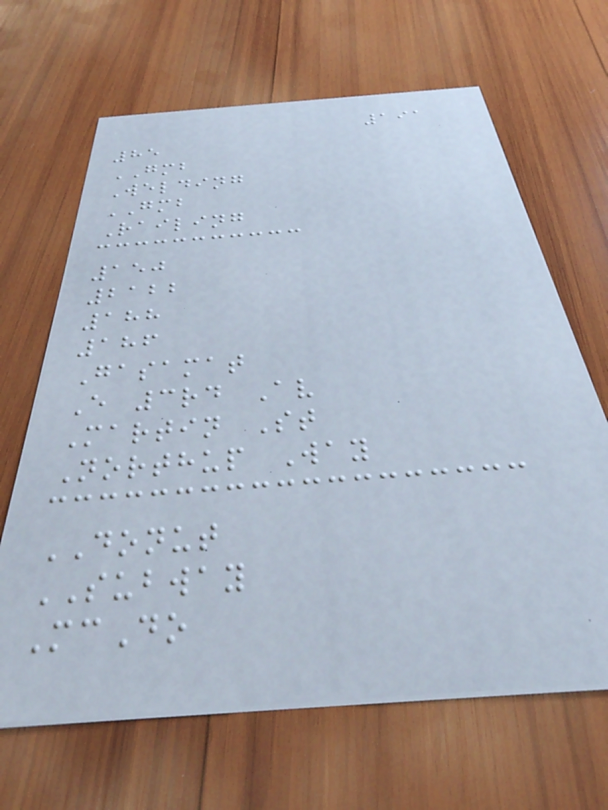191
85
GMB
Welding
GMB
Railing
150
2122
188
186
Gasamat
E 3rd Av
Martin St
Northup Way
DONUT
SUBWAY
McDo
